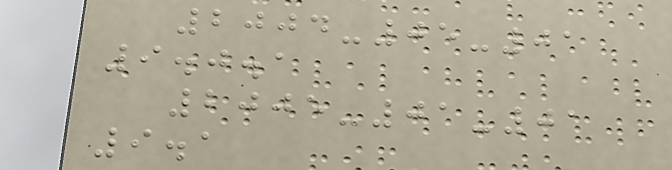2004-05-01
9.0.1
2005-01-01
9.1
